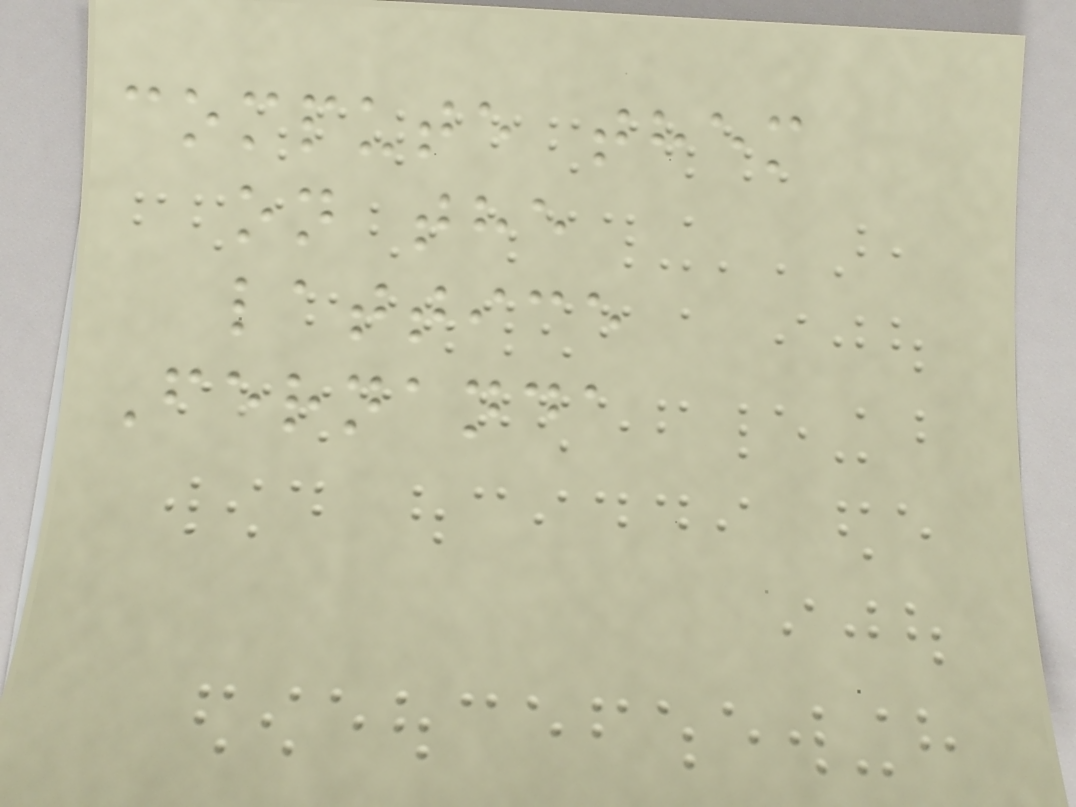compute them
on the
lattice
Fernanda
